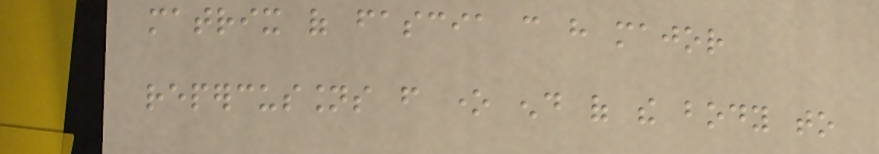matrix of fascia can have major
repercussions from one end of the body to
